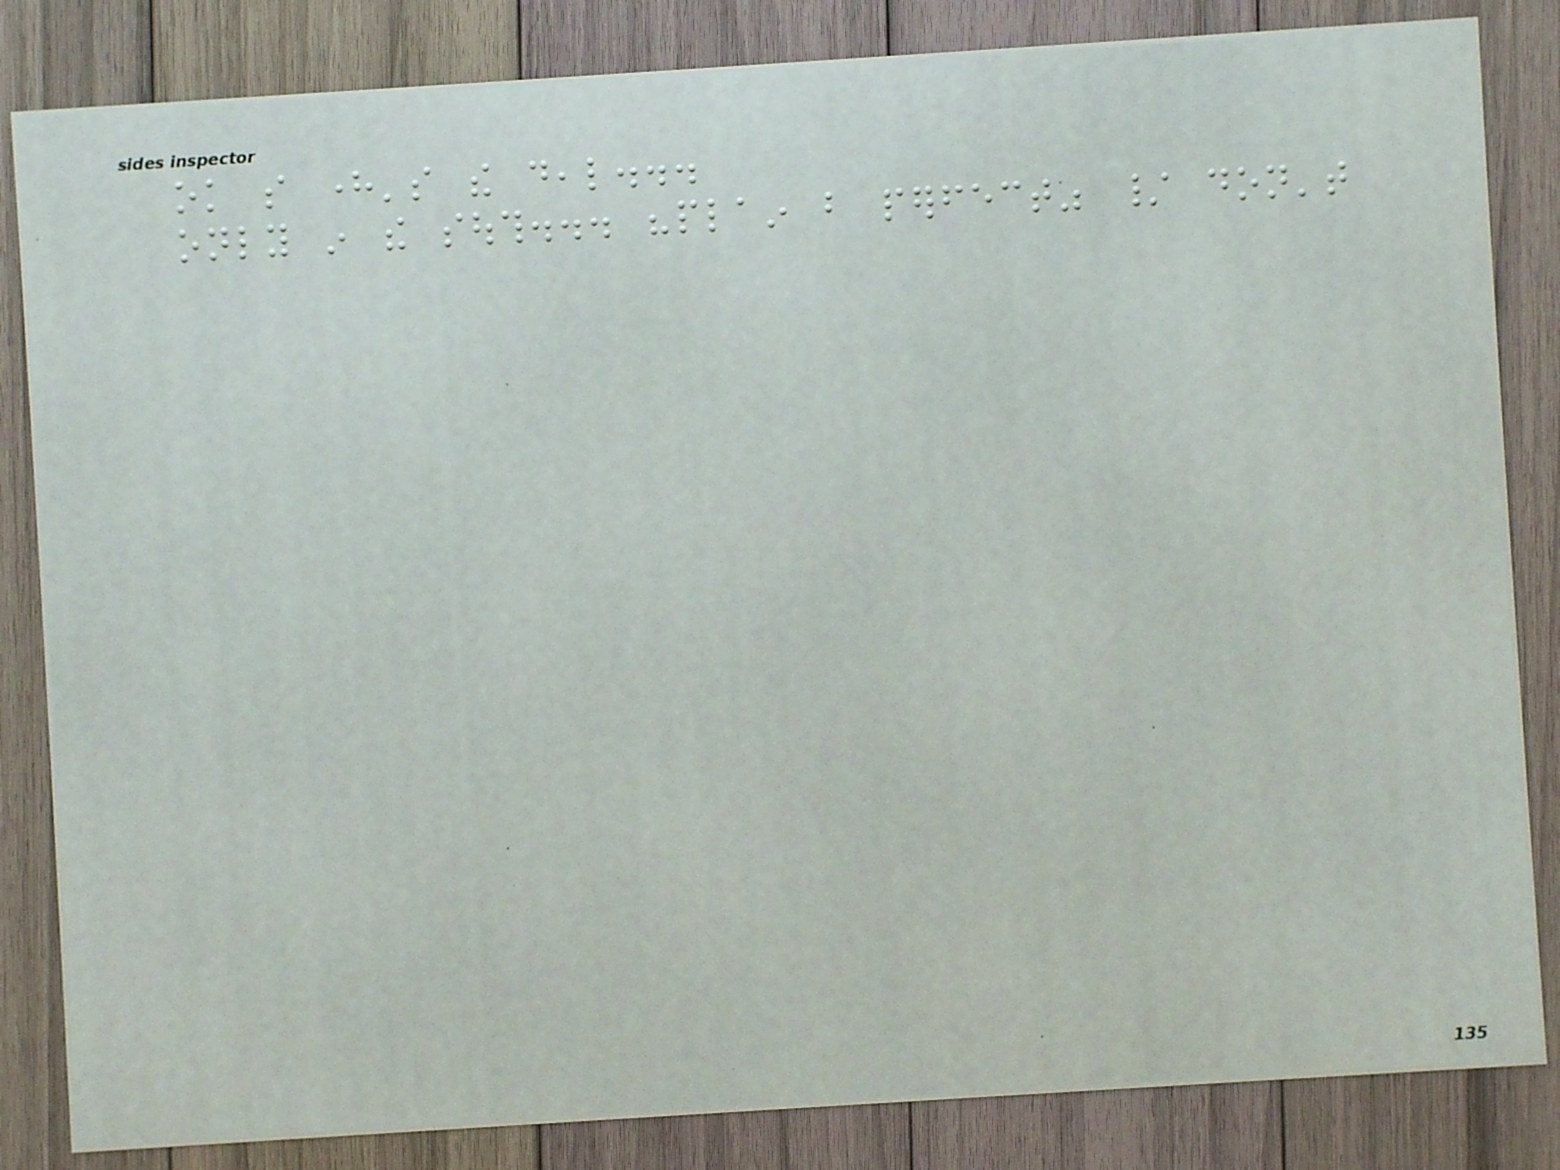ok so here's the deal...
only in the south... "plain but perfect" / don't
